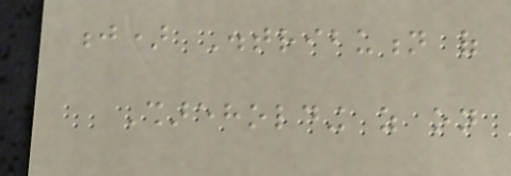j) Distribution of
Shareholding as on
